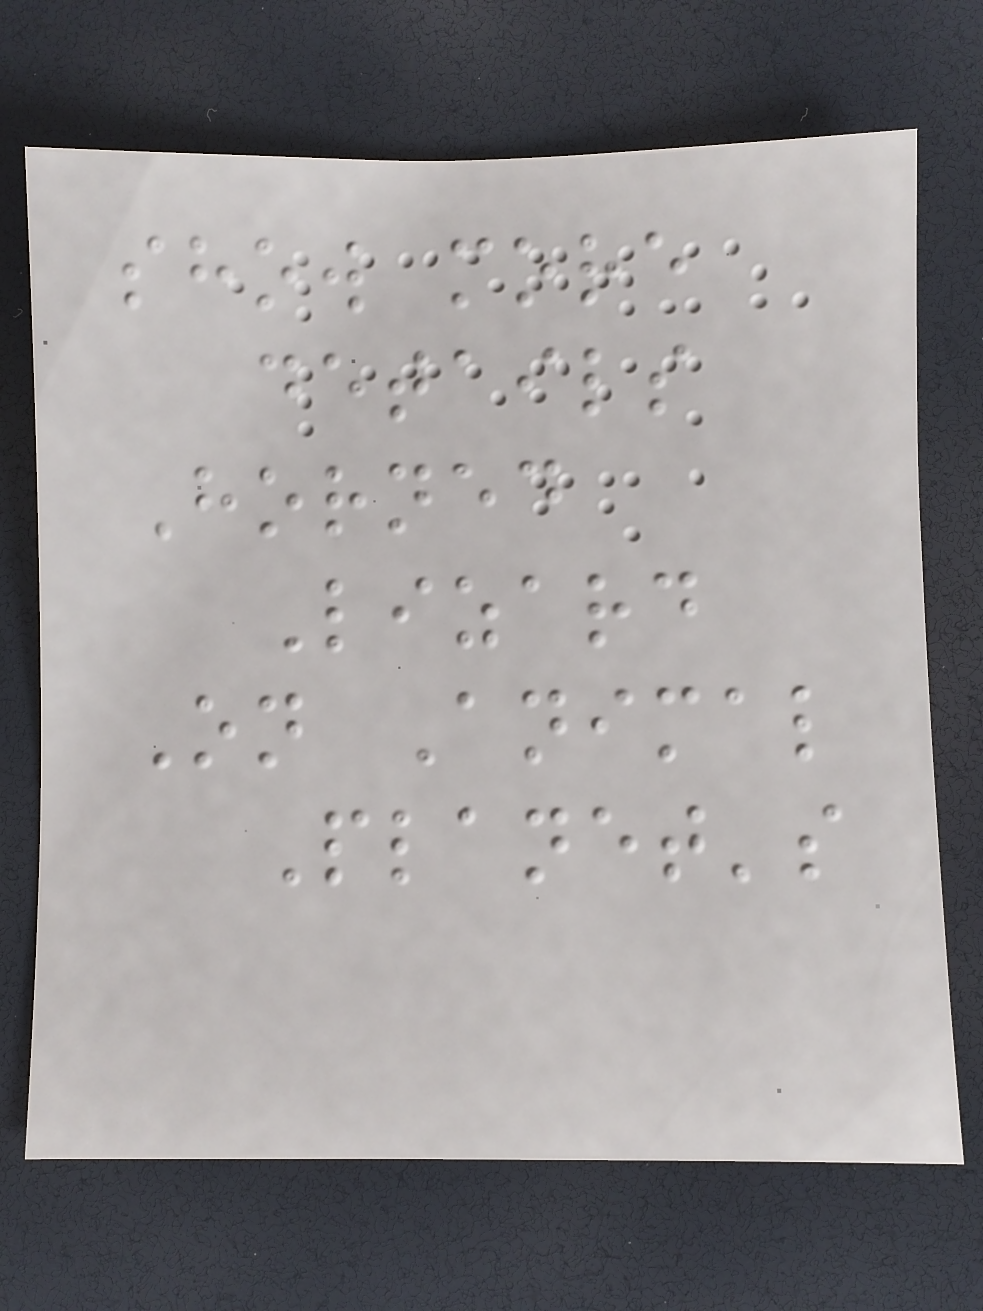show more
details
Horned
Lizard
On Animal
Planet's
